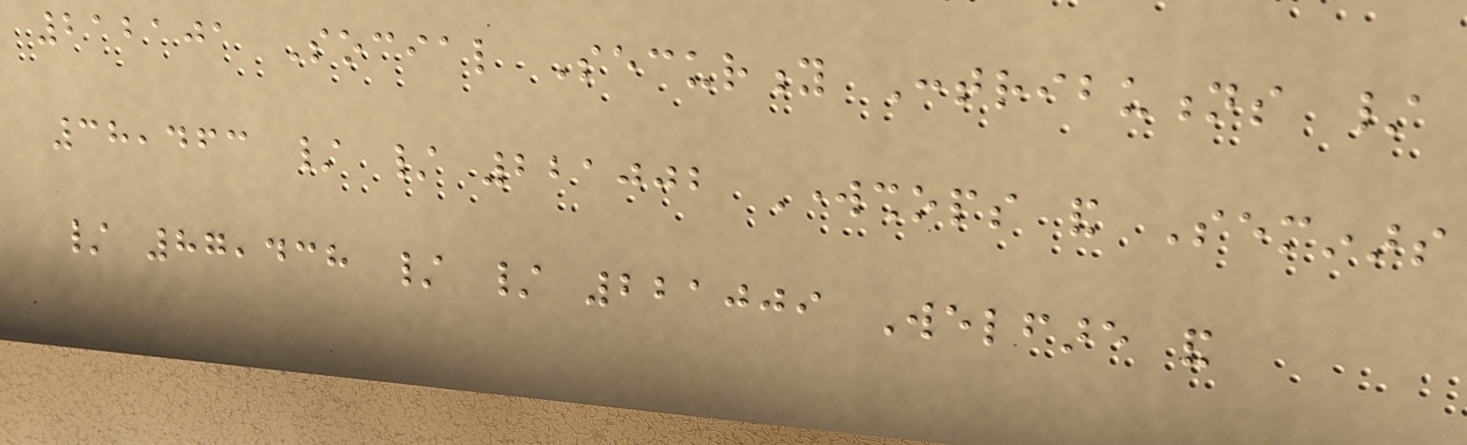212101 Social Security Contributions /
38,463 / / 221002 Workshops and Seminars
/ 87,438 / / 221009 Welfare and
